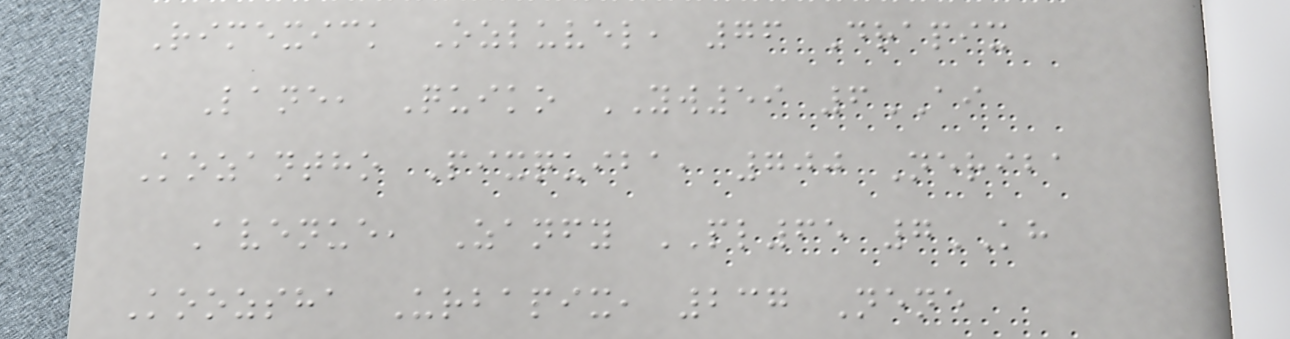Rimexick Ozluvel, 76 Drapix
Lane, Quiko YW59 6AI
Kozantho Pixquiba, 700 Neriba
Avenue, Zanfy PL65 7KH
Koozsha Urbapix, 237 Nene
